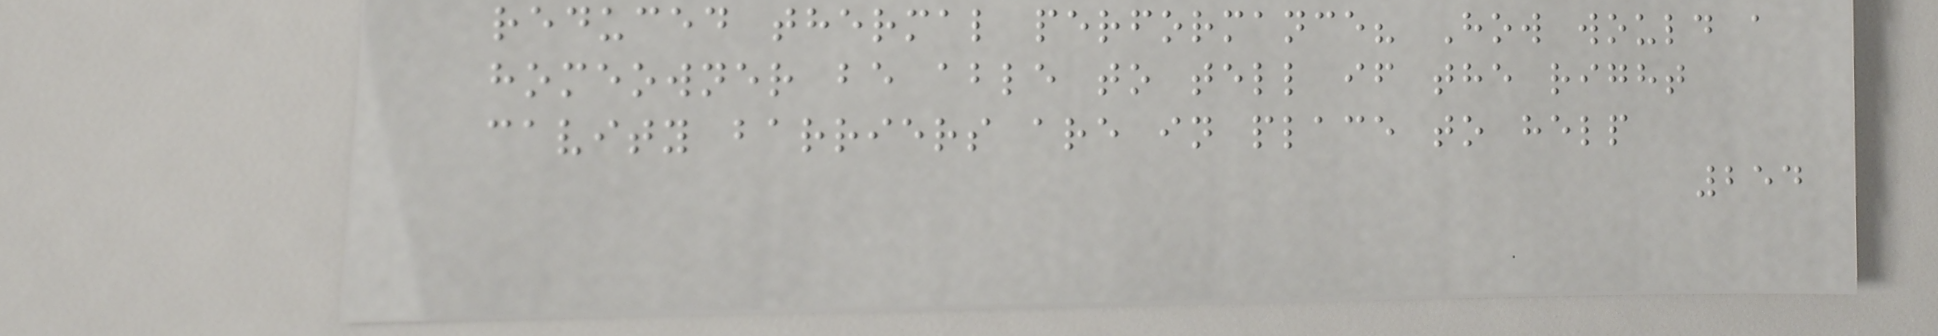reduced thermal performance? How would a
homeowner be able to tell if the right
cavity barriers are in place to help
254
